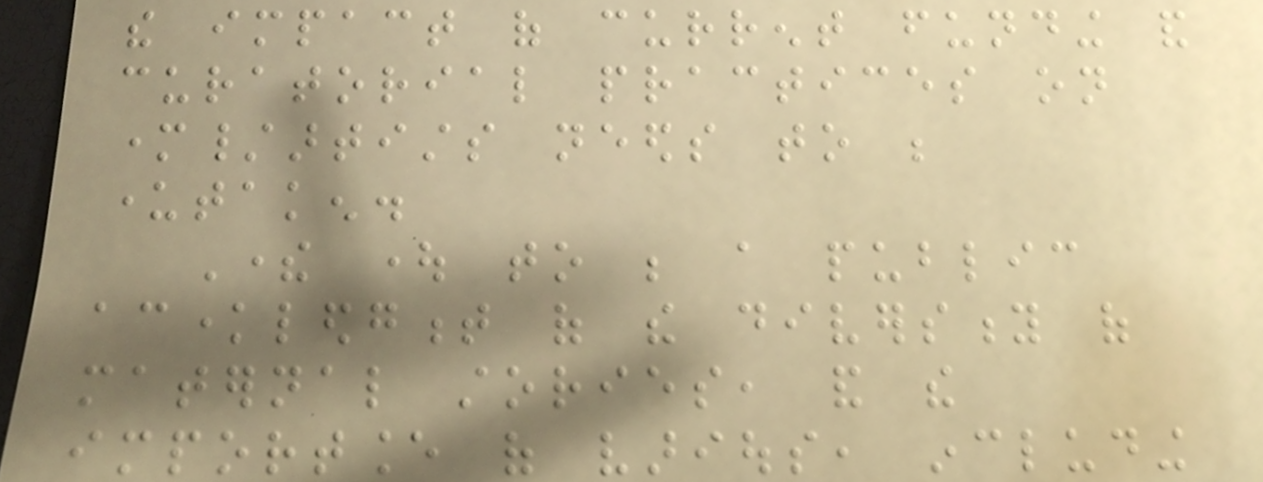the impact of current funding and
curatorial practices on
mother/artists needs to be
undertaken.
There ought to be a public
acknowledgment of the diversity of
maternal stories, and the
importance of various, including
